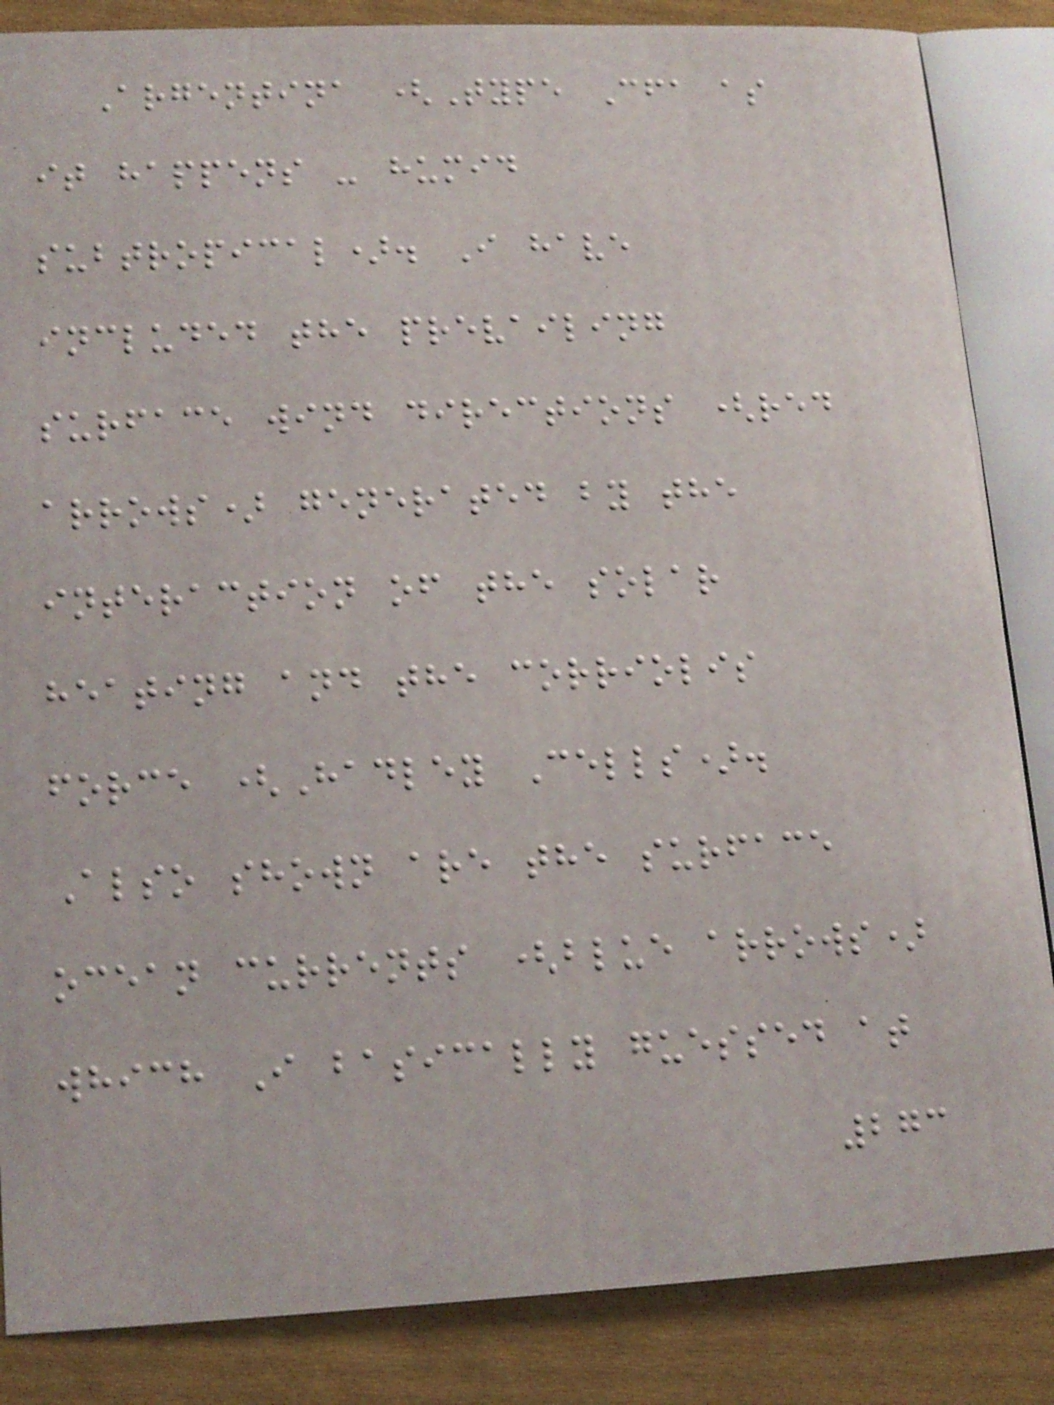Argentina (Type Cfa as
it happens - humid
subtropical). I have
included the prevailing
surface wind directions (red
arrows) generated by the
interaction of the solar
heating and the corriolis
force (Hadley Cells).
Also shown are the surface
ocean currents (blue arrows)
which I basically guessed at
273
